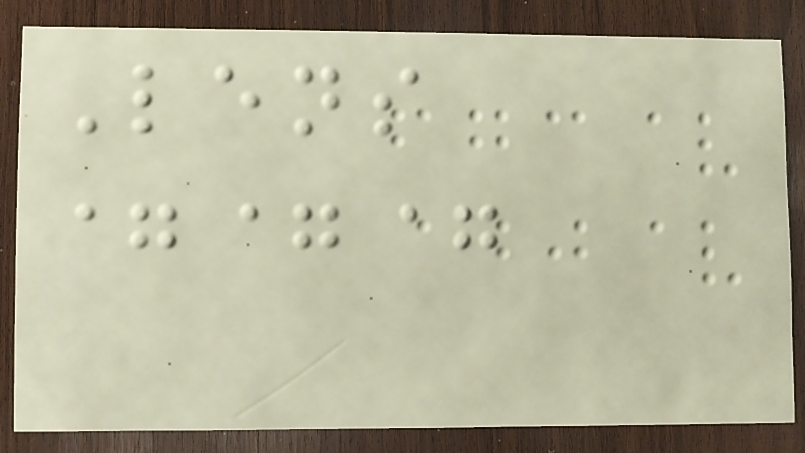Lens
===
